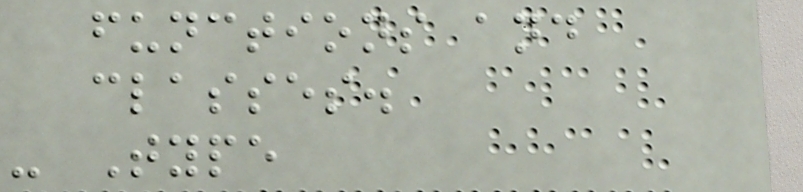functions and
classes.
- Type
